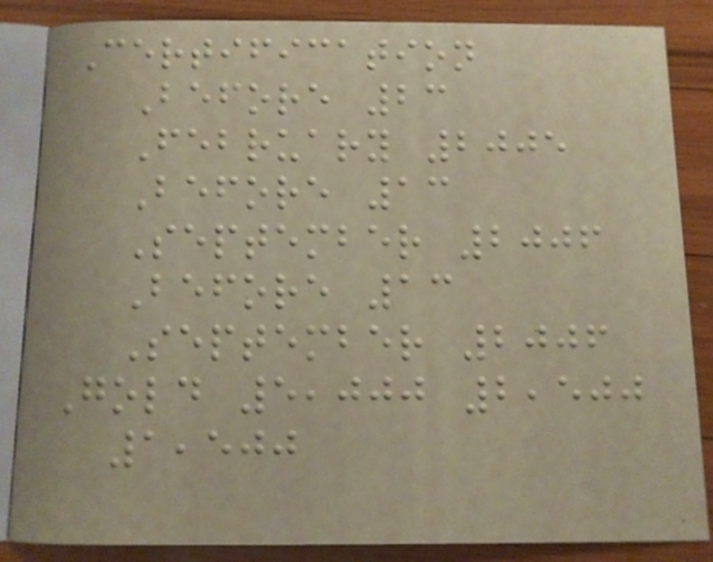Certification
Before 23
February 2005
Before 13
September 2006
Before 13
September 2006
Gold 5,000 2,500
1,500
